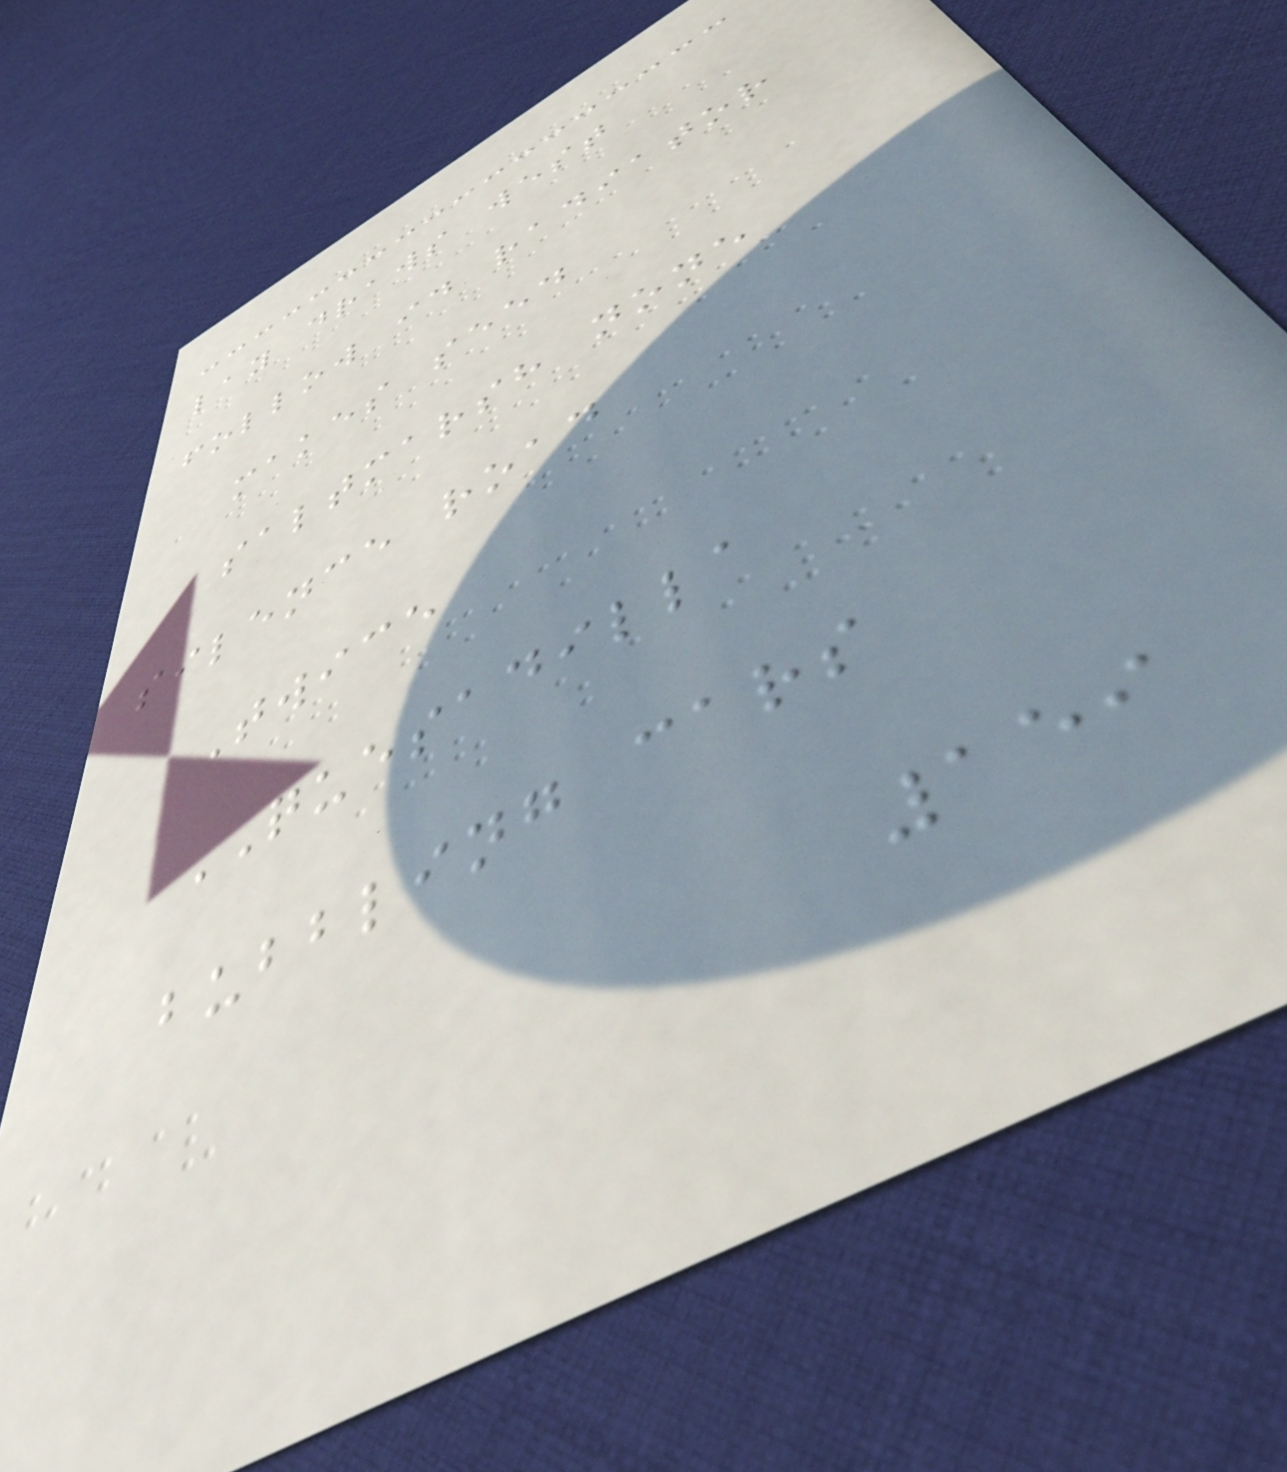lay draws west
follow id radiator
makes seed
saltmarsh none
silence road
Twice
QUESADILLA
bubbling cars
159
